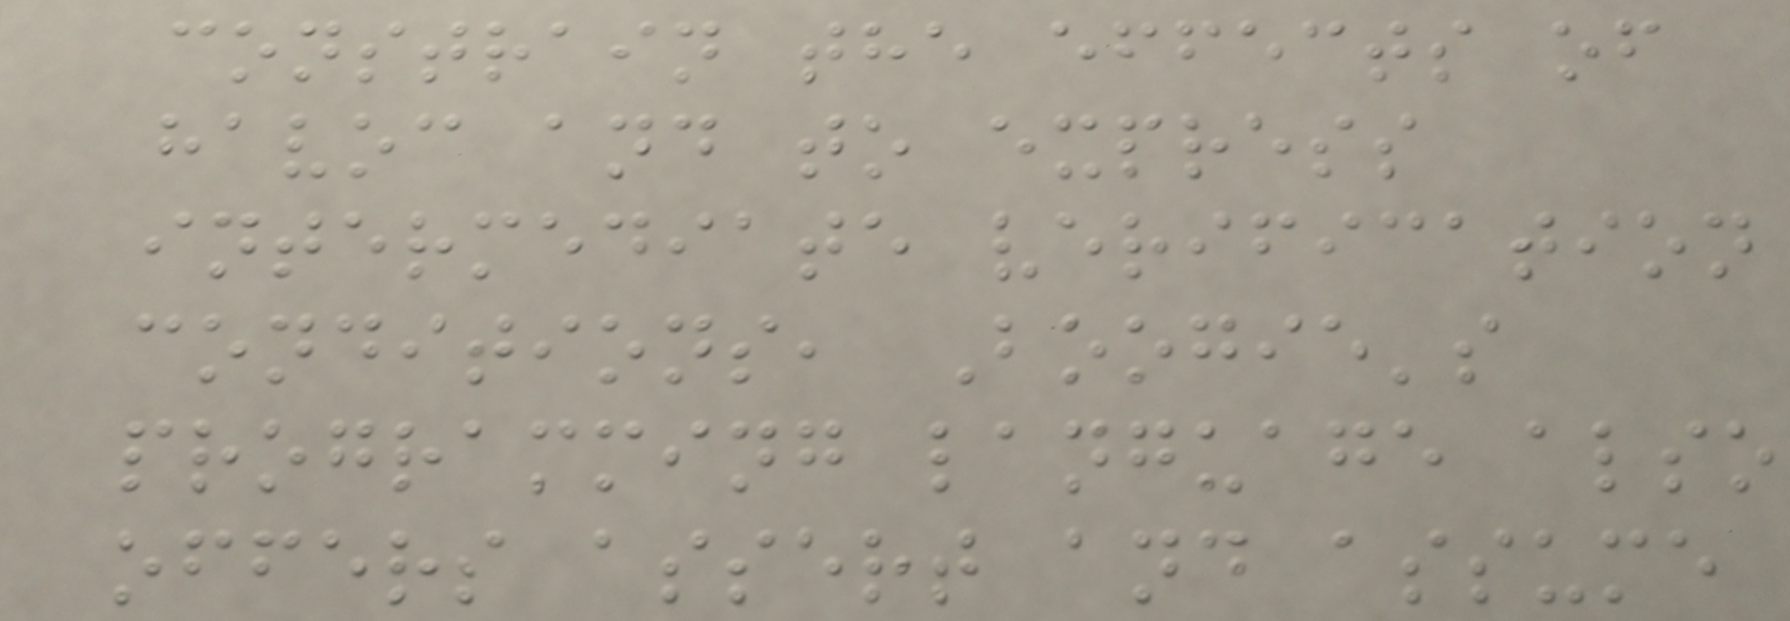constrain the effects of
havoc and to express
intermediate verification
conditions, Boogie's
programming language also
offers assert and assume
